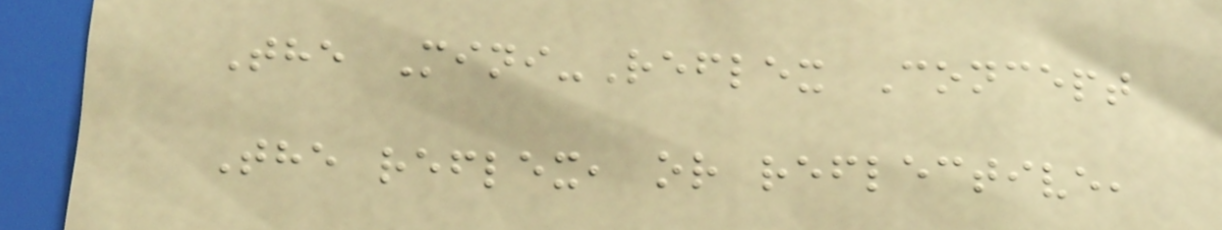The Mini-Reflex Concept
The reflex, or reflective,
